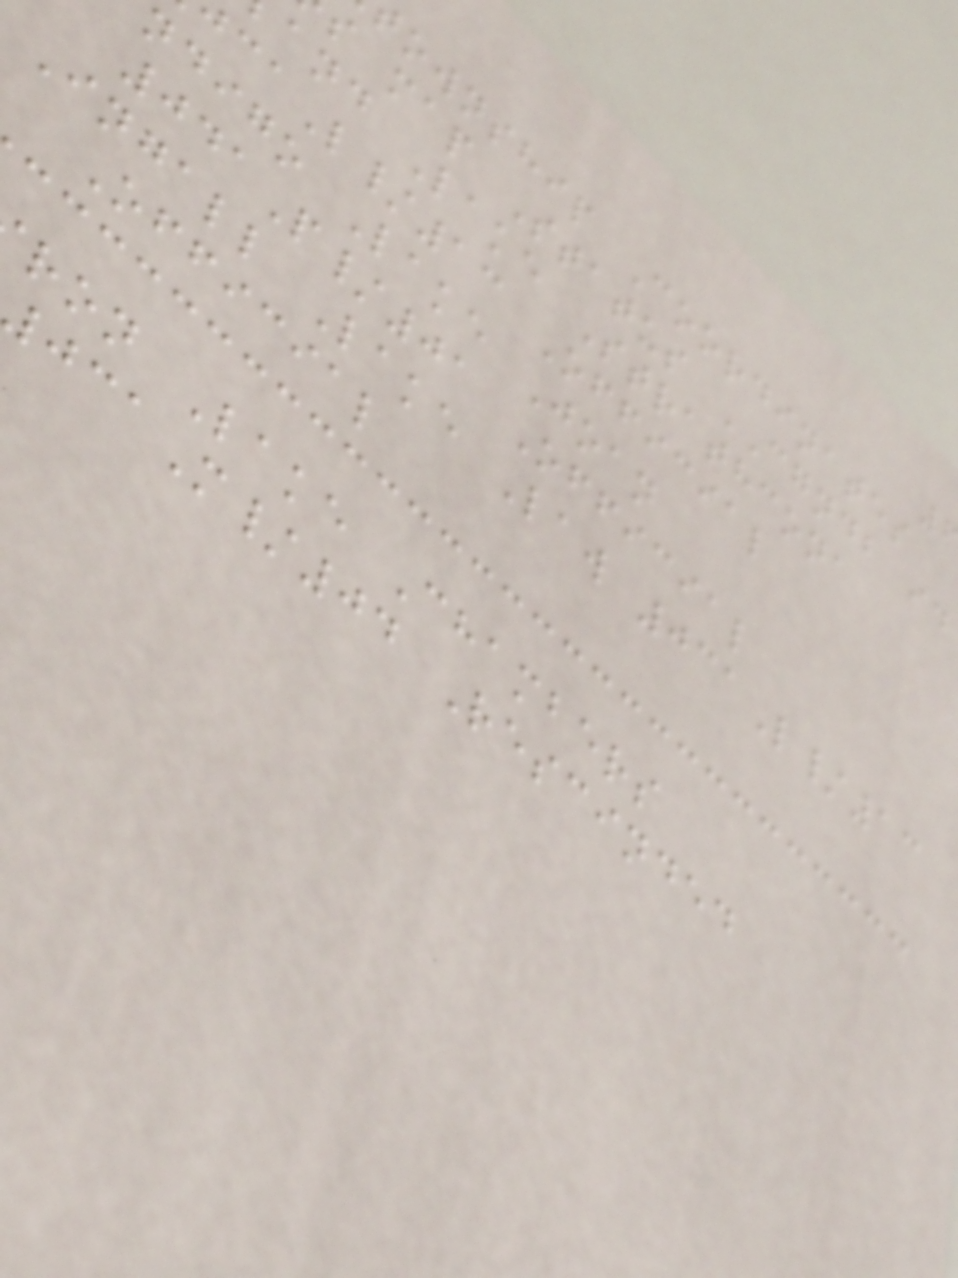ownship Coordinates
s map Status CGNDB id
and Lake Strathcona
L/13 Official
ndigo Lake Joan
041P/01 Official
Ingall Lake Law 031L/13
Official
ron Lake Chambers
M/04 Rescinded
